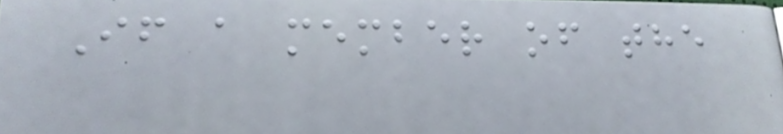If a member of the
